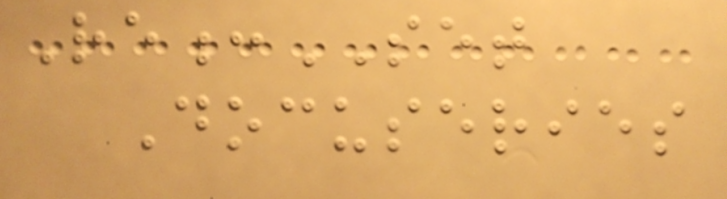Re:SET
Docuseries
